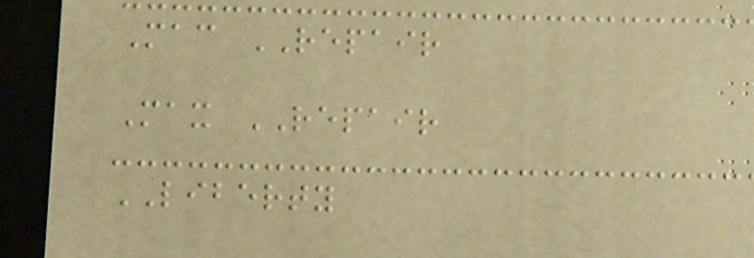Mac REPAIR
Max REPAIR
LIBERTY
